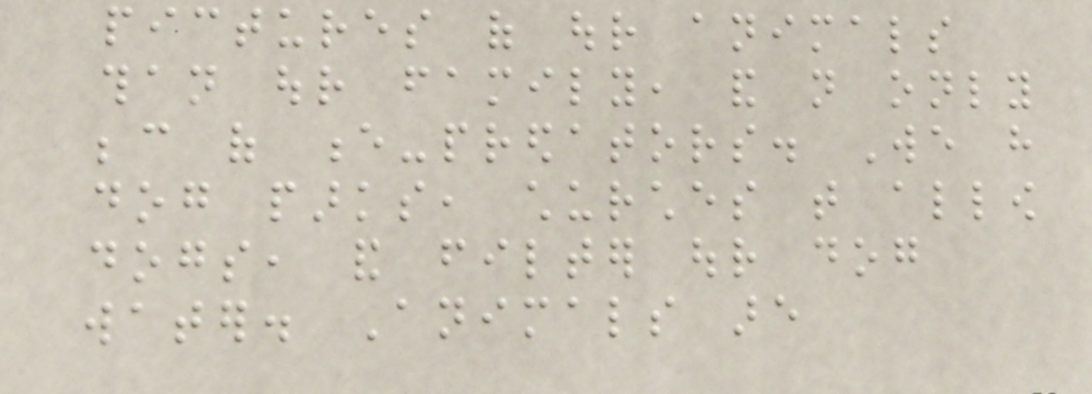pictures of our animals
than our family, and not only
because of e-predators. We have
dog parks, churches that allow
dogs, and filter our dog
water. Animals are
